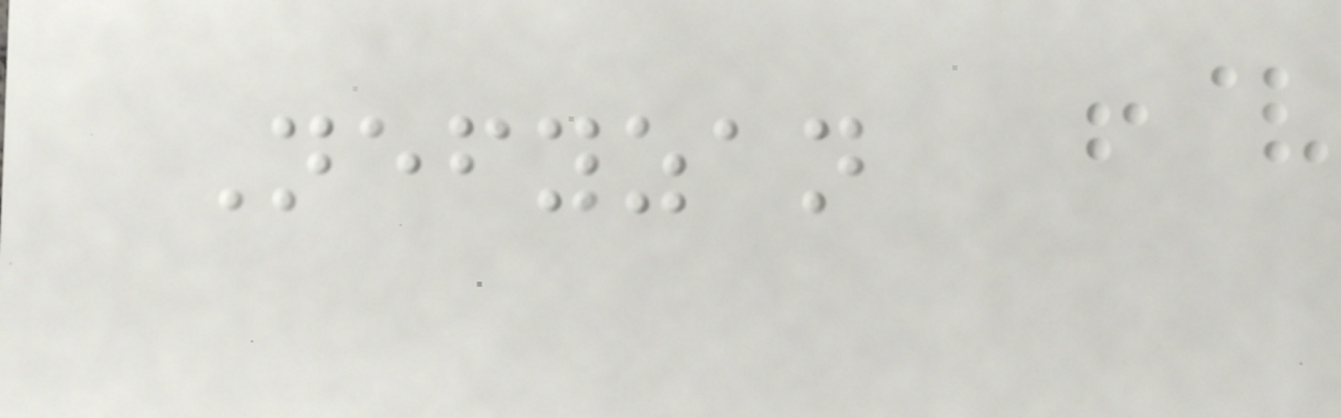Nefyzan
